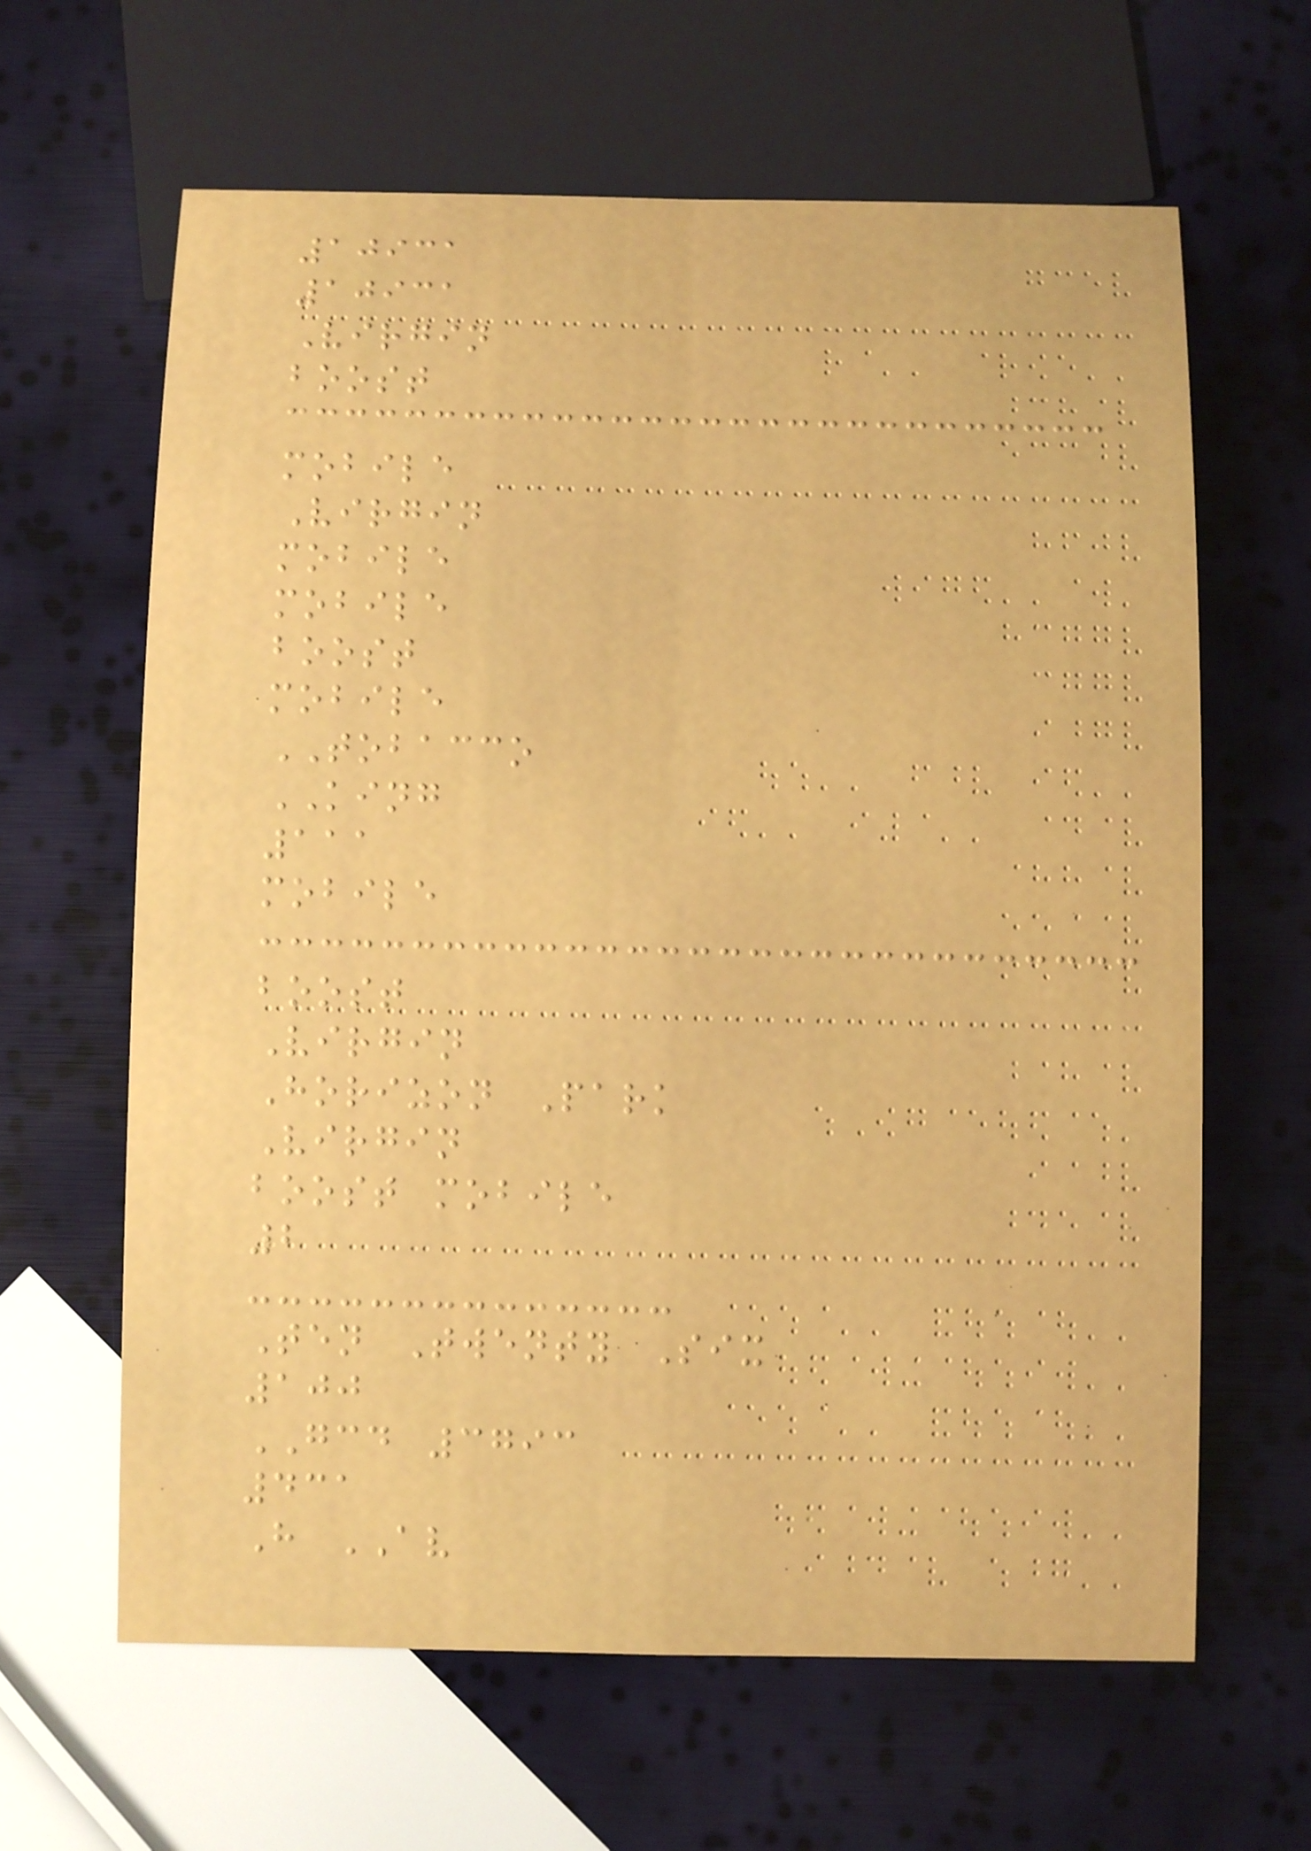10931
10931
Virgin
boost
mobile
Virgin
mobile
mobile
boost
mobile
TOBACCO
KING
111
mobile
boost
Virgin
Horizon Park
Virgin
boost mobile
2
Ten Twenty Six
100
GCD 3793
431
H AV
